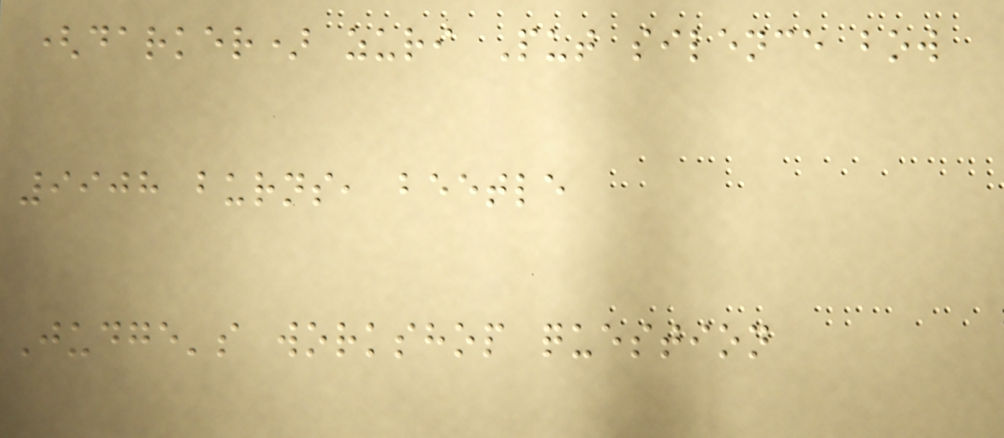(darker) zuri Put silence bow
9908 burns, beetle
Judge's workshop question
